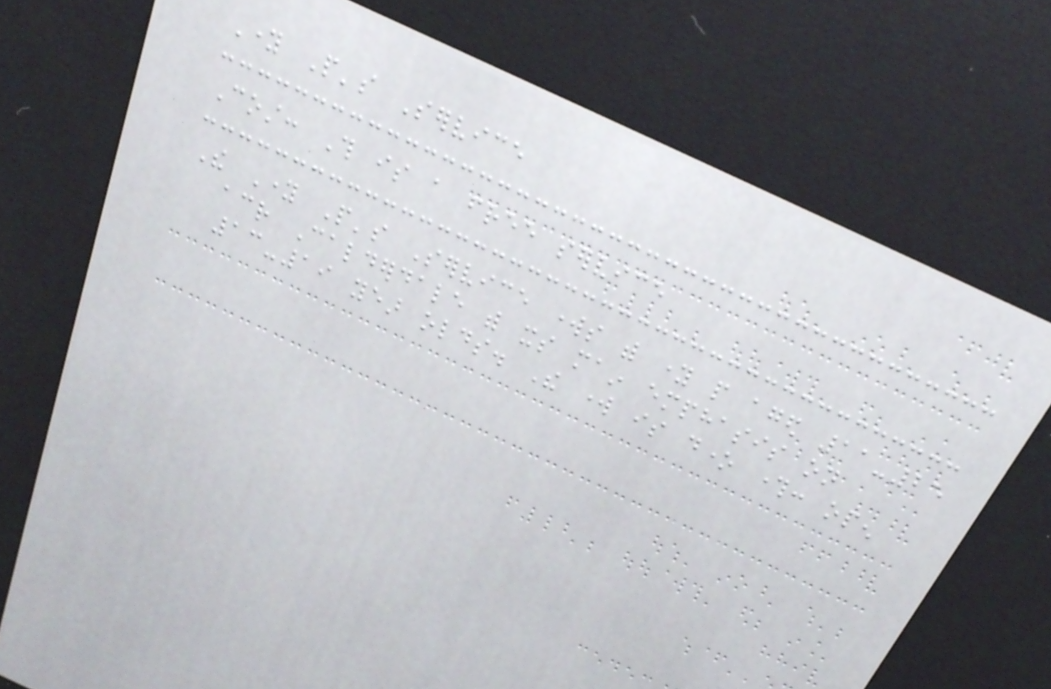Young People's Service
Cost: This is a free service
The Young People's Service works with young people aged 11-25
across Calderdale with its main emphasis on
13-19 year olds. The work is done through: open
